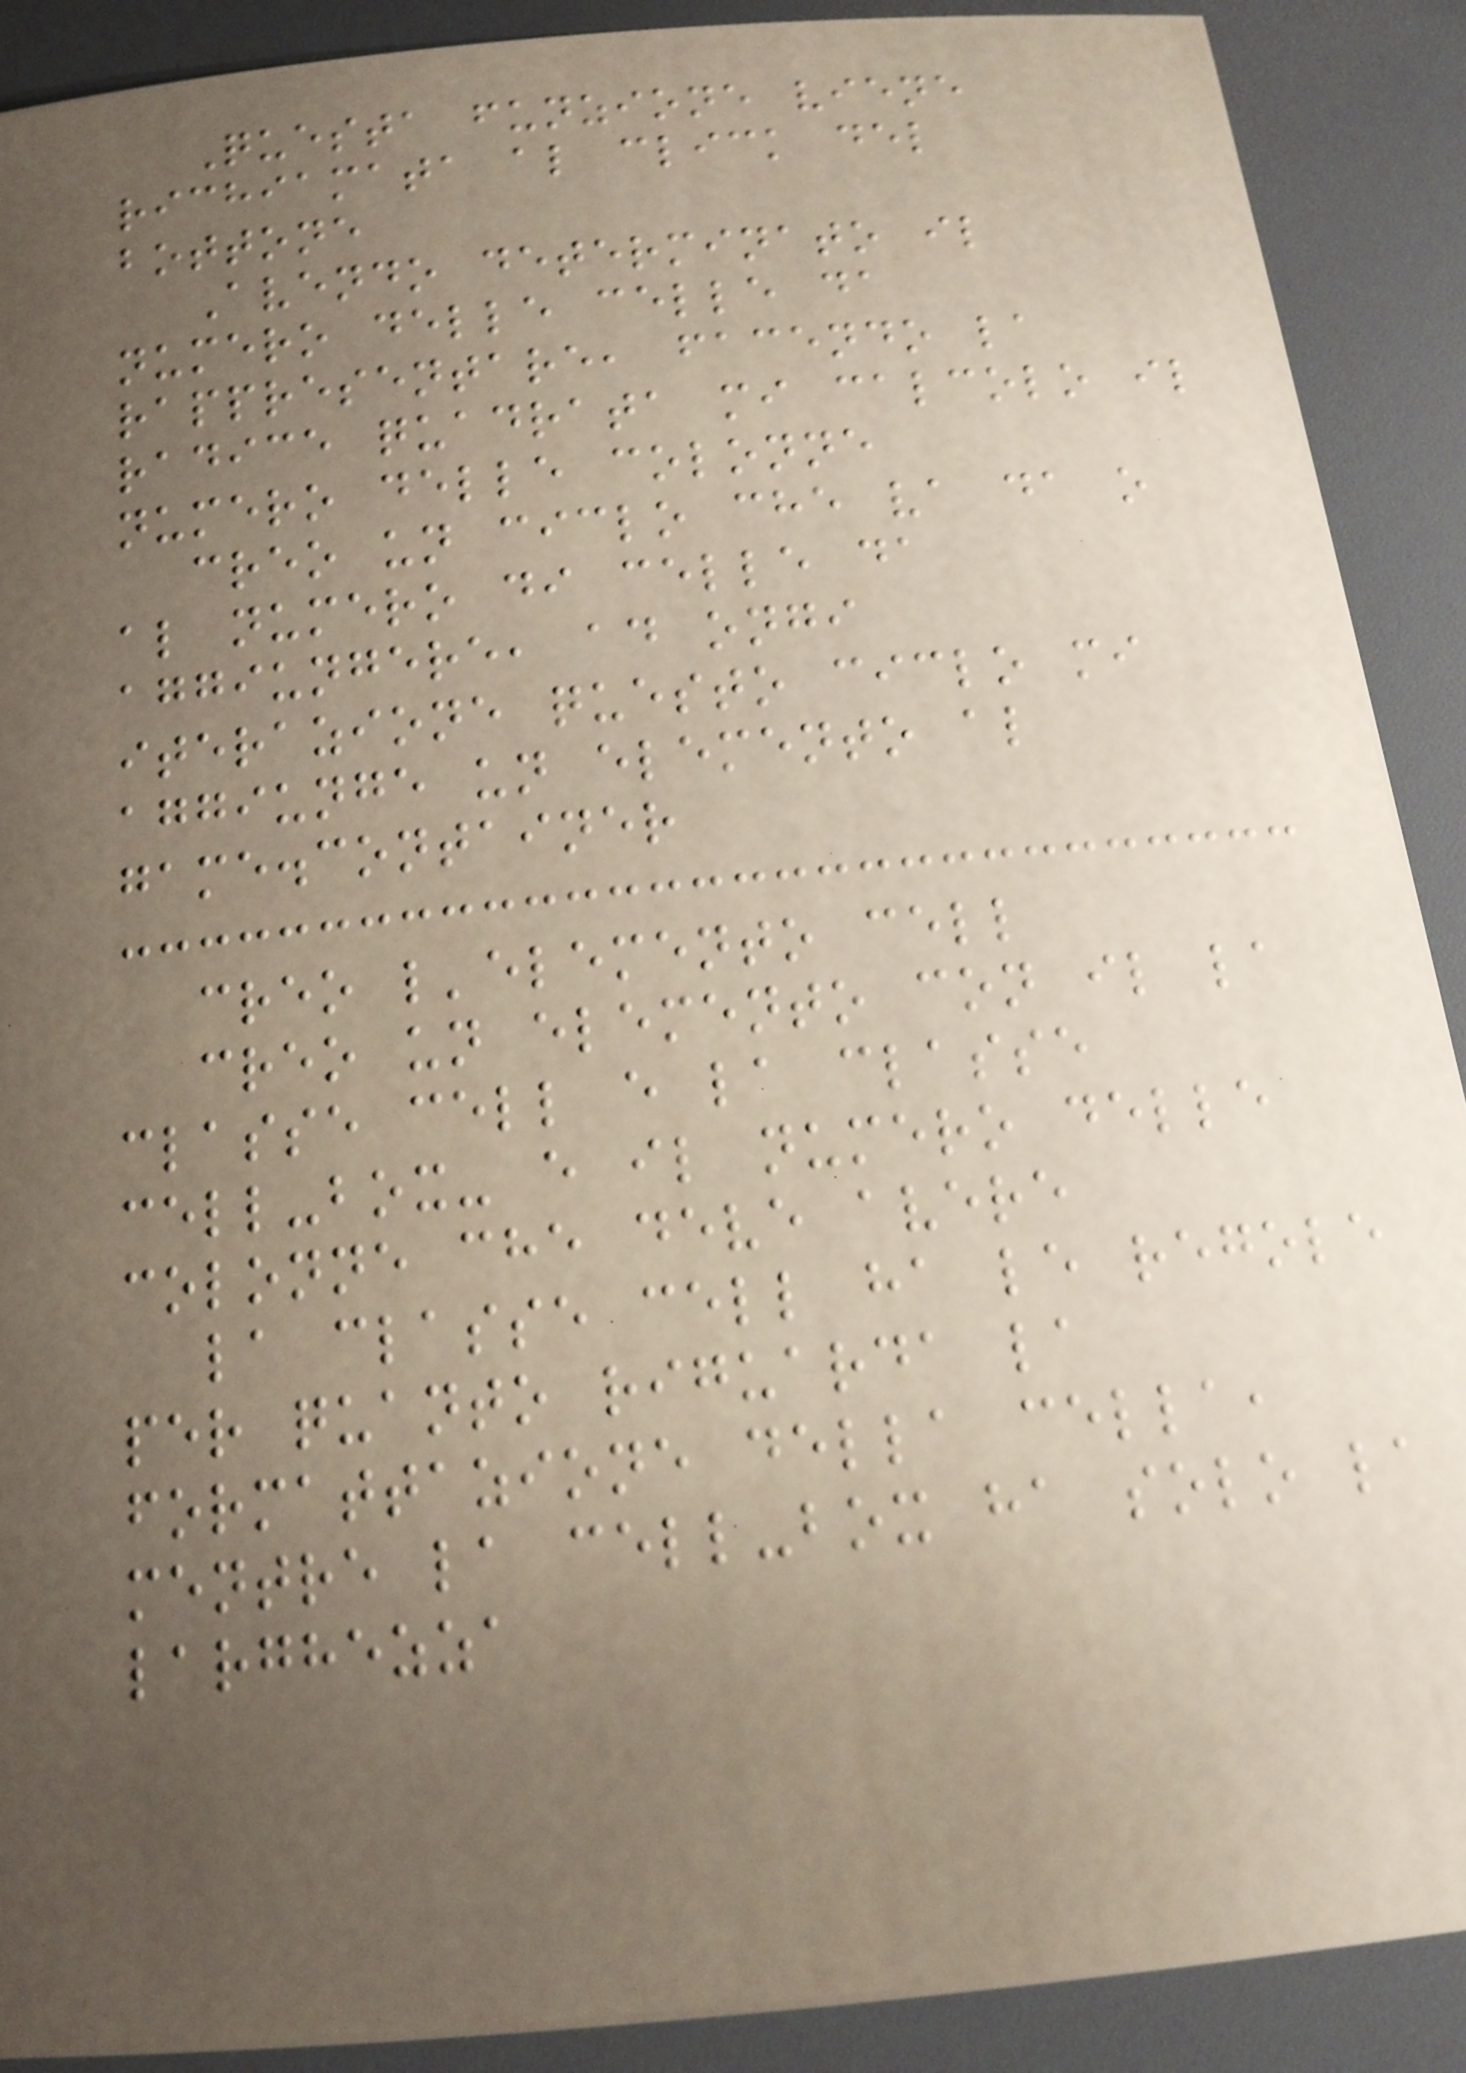Questa funzione viene
richiamata al click del
bottone
Avendo determinato il
numero delle celle da
rappresentare, facendo la
radice quadrata mi calcolo il
numero delle colonne
creo un ciclo che va da o
al numero di celle da
aggiungere, ad ongi
iterazione questo ciclo mi
aggiunge un elemento al
game.container
creo l'elemento cell
creo un elemento con il la
classe cell e la classe
cell-box- e il numero delle
colonne che deve avere
la classe cell ha le regole
per quanto riguarda la
formattazione della cella,
mentre la cell-box ha solo la
larghezza
